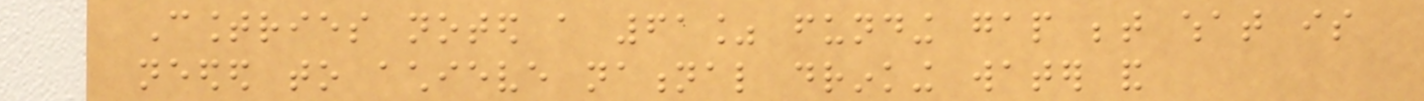Countries noted a 61% funding gap between what is
needed to achieve national drinking water and
